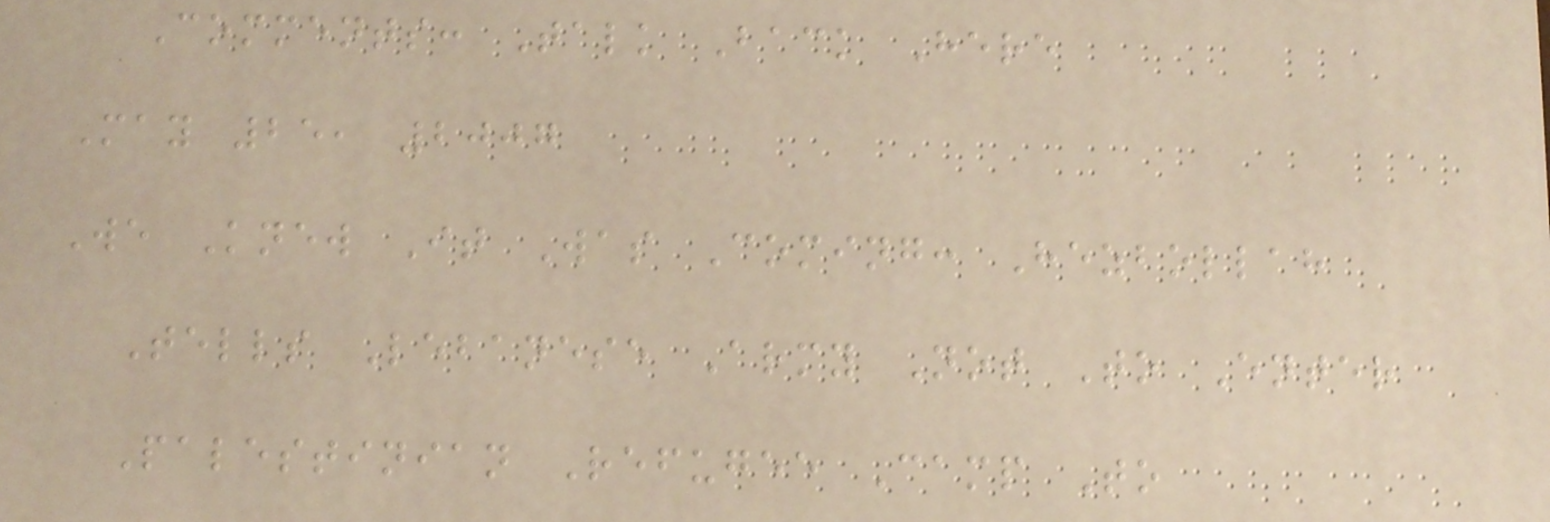Comments: Talk Back Here
May 25, 2007
We Knew It Was Coming: Hezbollah
Tells Lebanese Army Not To Enter
Palestinian Refugee Camp To
